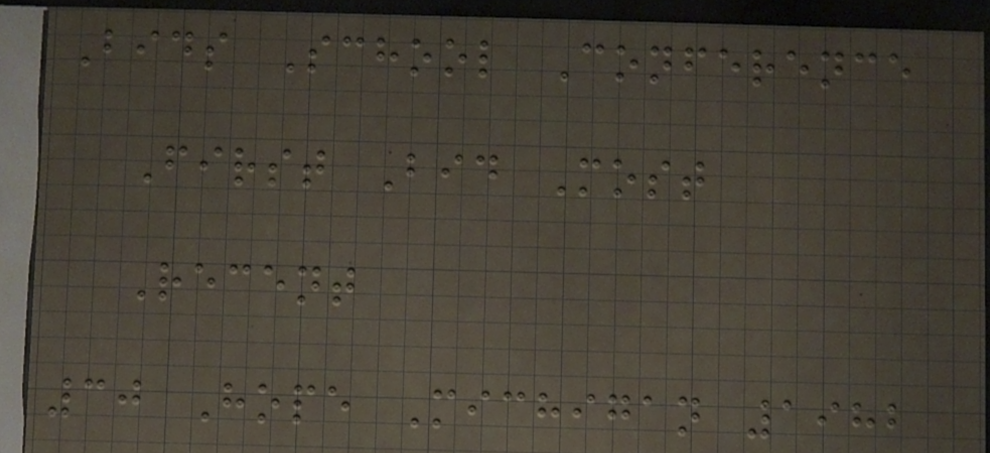Bids School Conference
First Bid Most
Recent
30 Hope Michigan 1982
